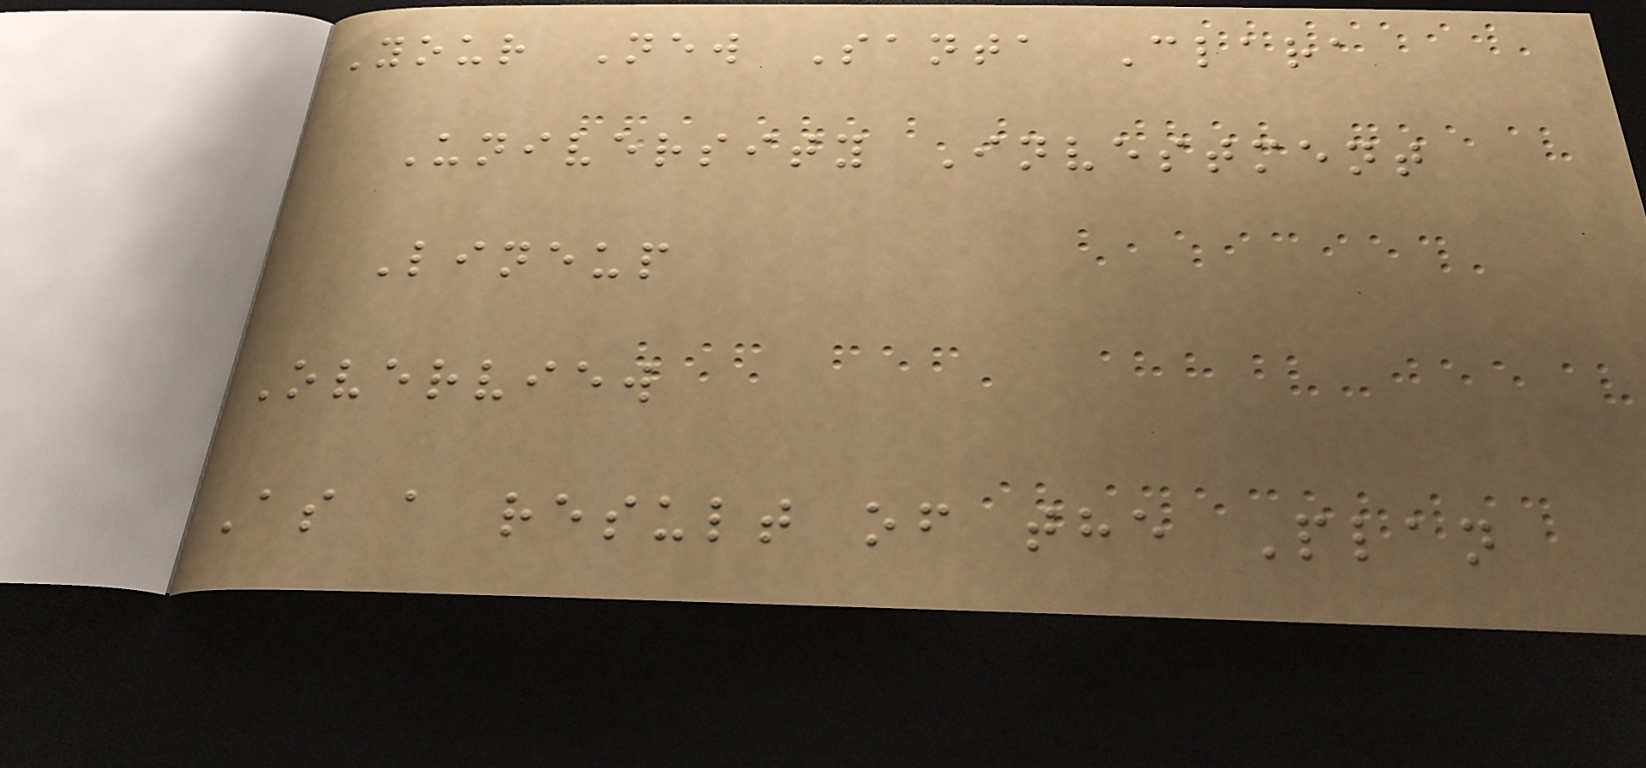Your New Santa Clara
University Investment
Lineup
Overview
As a result of the Plan
